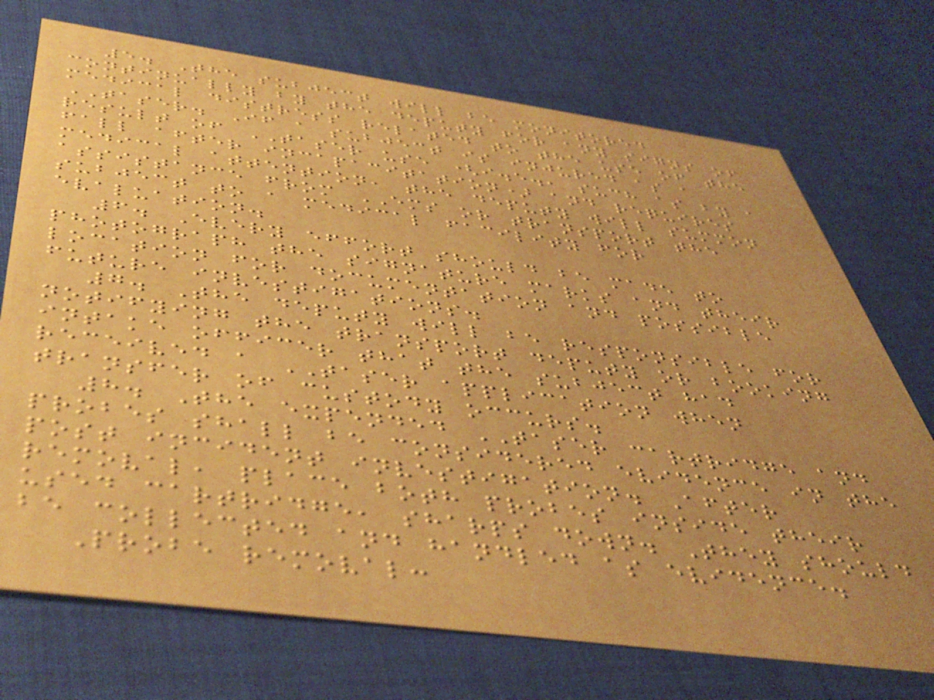5. The subject will be monitored
continually by the deputy for any signs of
medical distress related to the use of the
TASER. If a subject is injured as a
result of TASER use (i.e., such as by a
fall after incapacitation) and requires
medical attention, the deputy will summon
assistance from EMS or transport the
subject to a medical facility for
evaluation.
6. Every effort should be made to
photograph the signature marks and their
location for documentation and possible
future investigations.
7. The deputy will be responsible for
notifying the transport deputy or booking
intake officer that the subject had
received a TASER application when
transfer of custody occurs.
8. The expended TASER cartridge and
probes shall be considered evidence in the
post incident investigation. After
removal, place both probes inside their
used cartridge, sharps down. They should
be collected and handled as evidence.
Probe removal:
